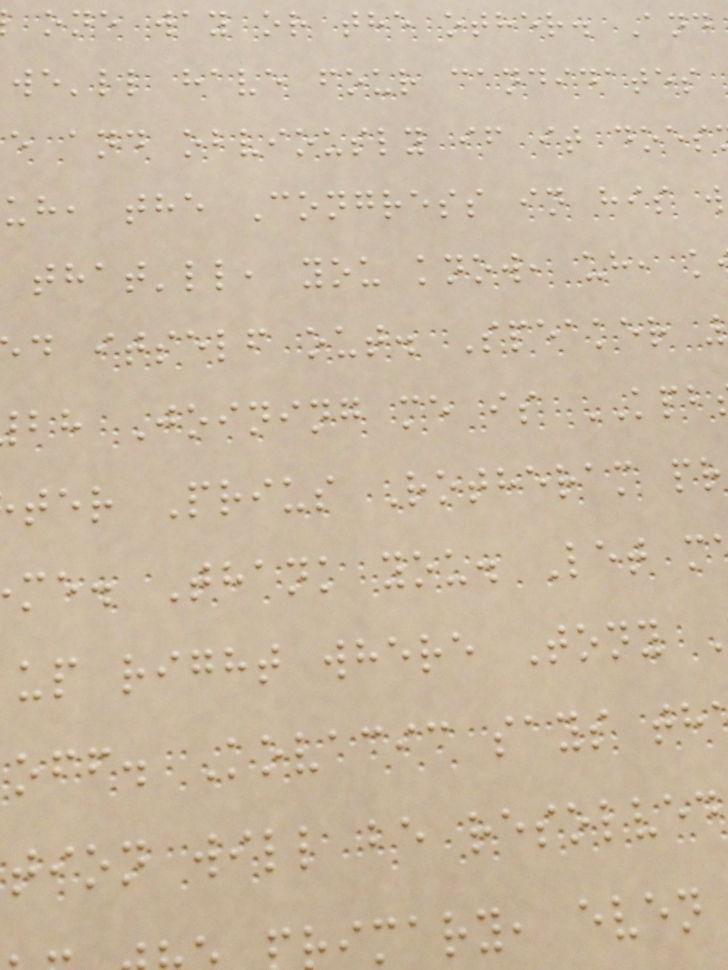one way or the other. And
we'll have four candidates
e and obviously if it does
uh, the Congress in his w
that'll, you know, uh, k
d itself out. Speaker
bh Joining me is KPB
ter Prius Rotheram pr
me. Thank you. Let m
up right where Tony
off. Kovacic says th
tion will be resolved
imary, even
